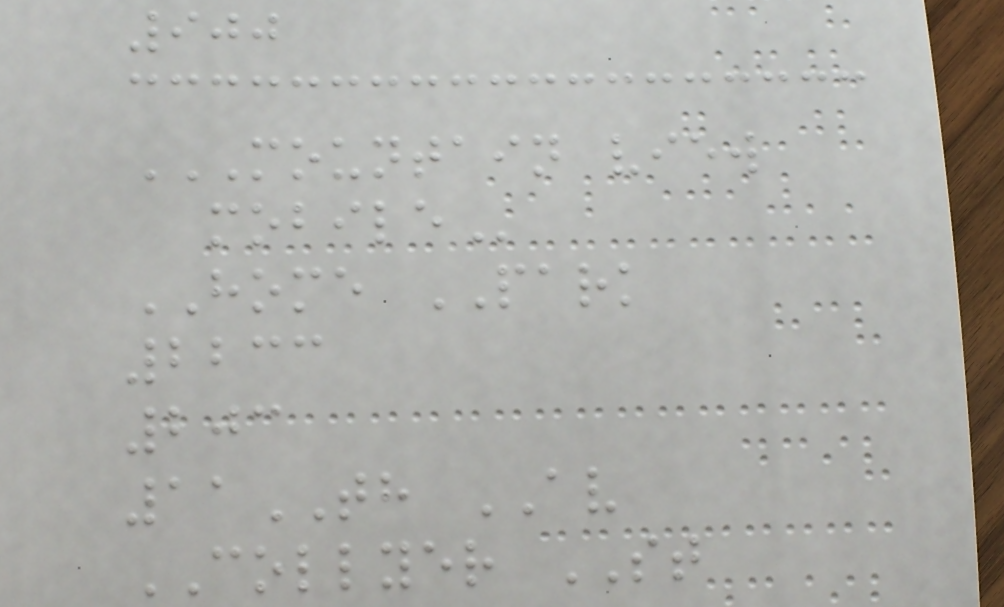900
MOUNTAIN VIEW
MOBILE
HOME PARK
2233
203
11TH AV
COLLYER ST
